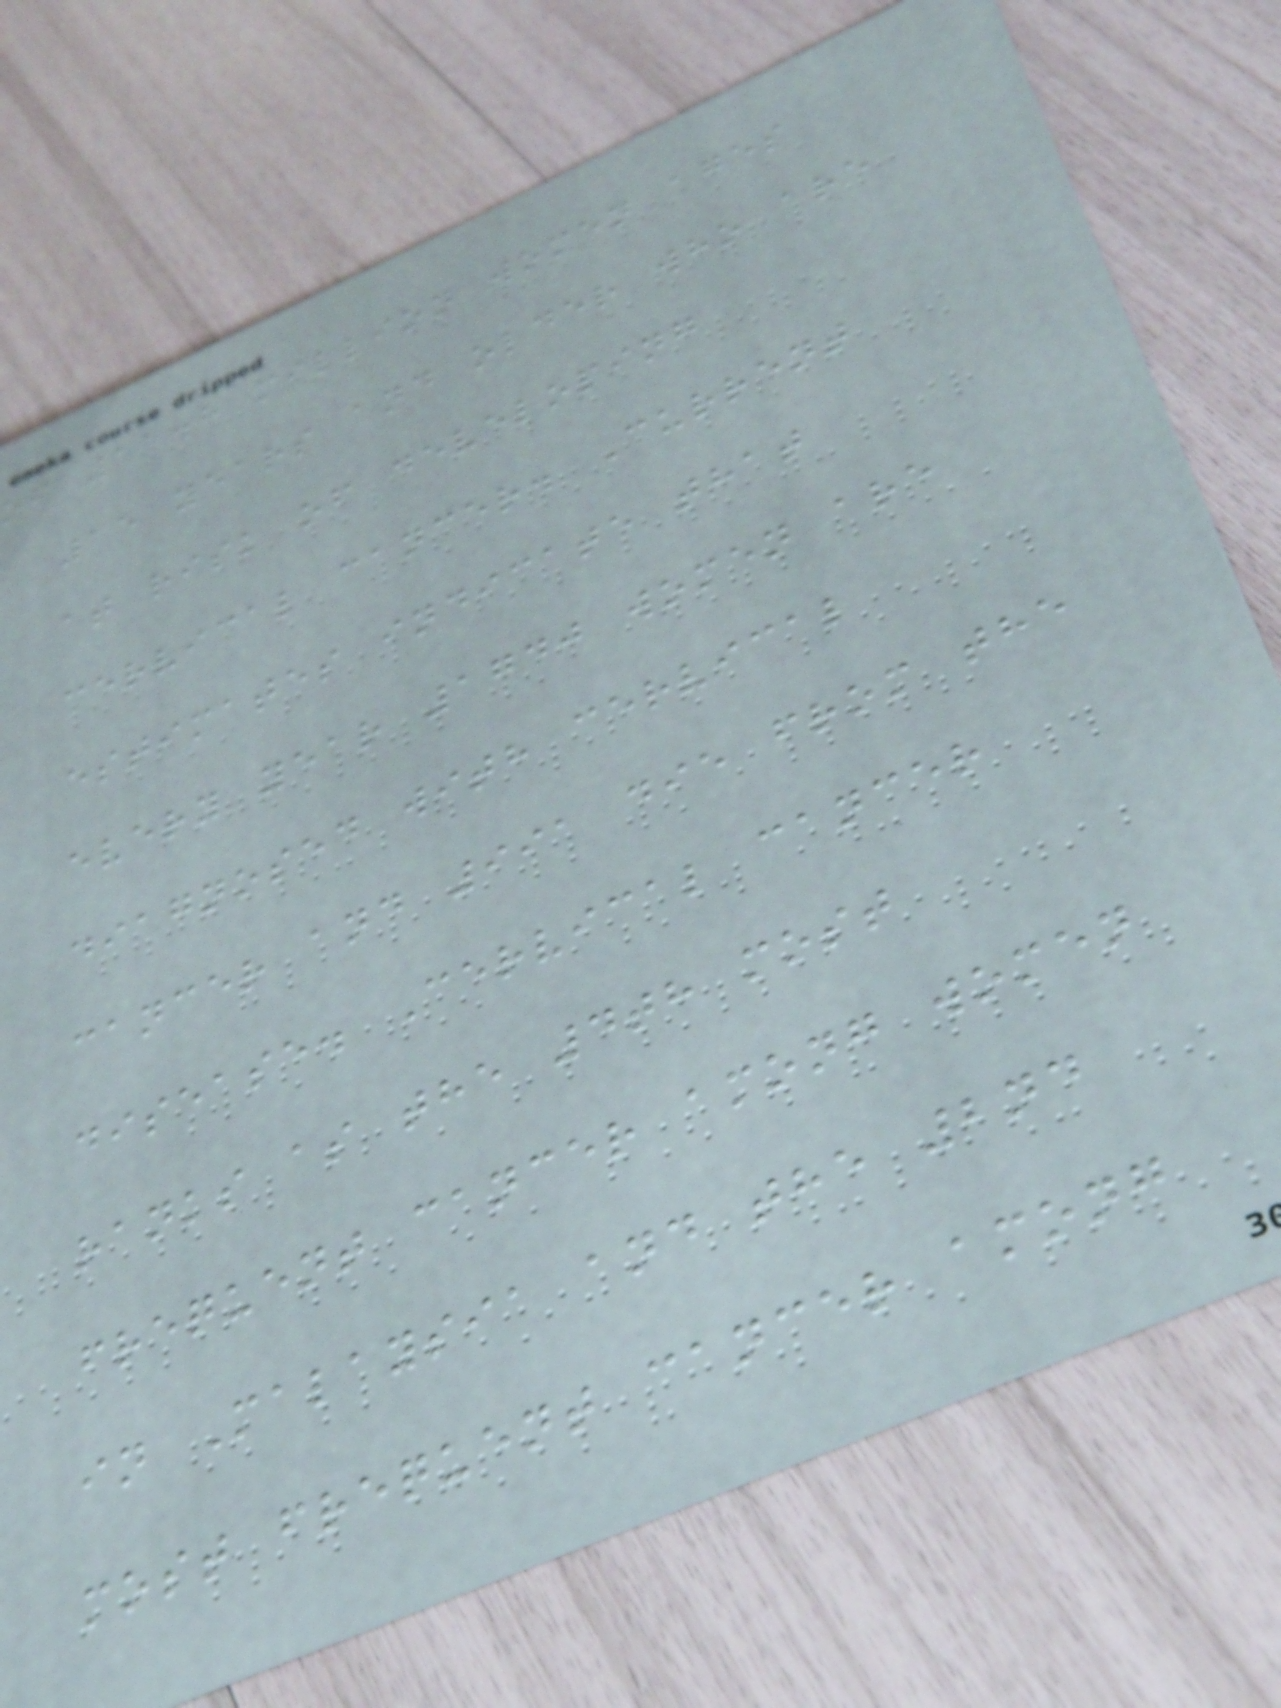of 11.8 million women ages
15 years and older who are
at risk of developing
cervical cancer. Current
estimates indicate that
every year 1740 women are
diagnosed with cervical
cancer and 991 die from the
disease. Cervical cancer
ranks as the 4th most
frequent cancer among women
in Malaysia and the 2nd
most frequent cancer among
